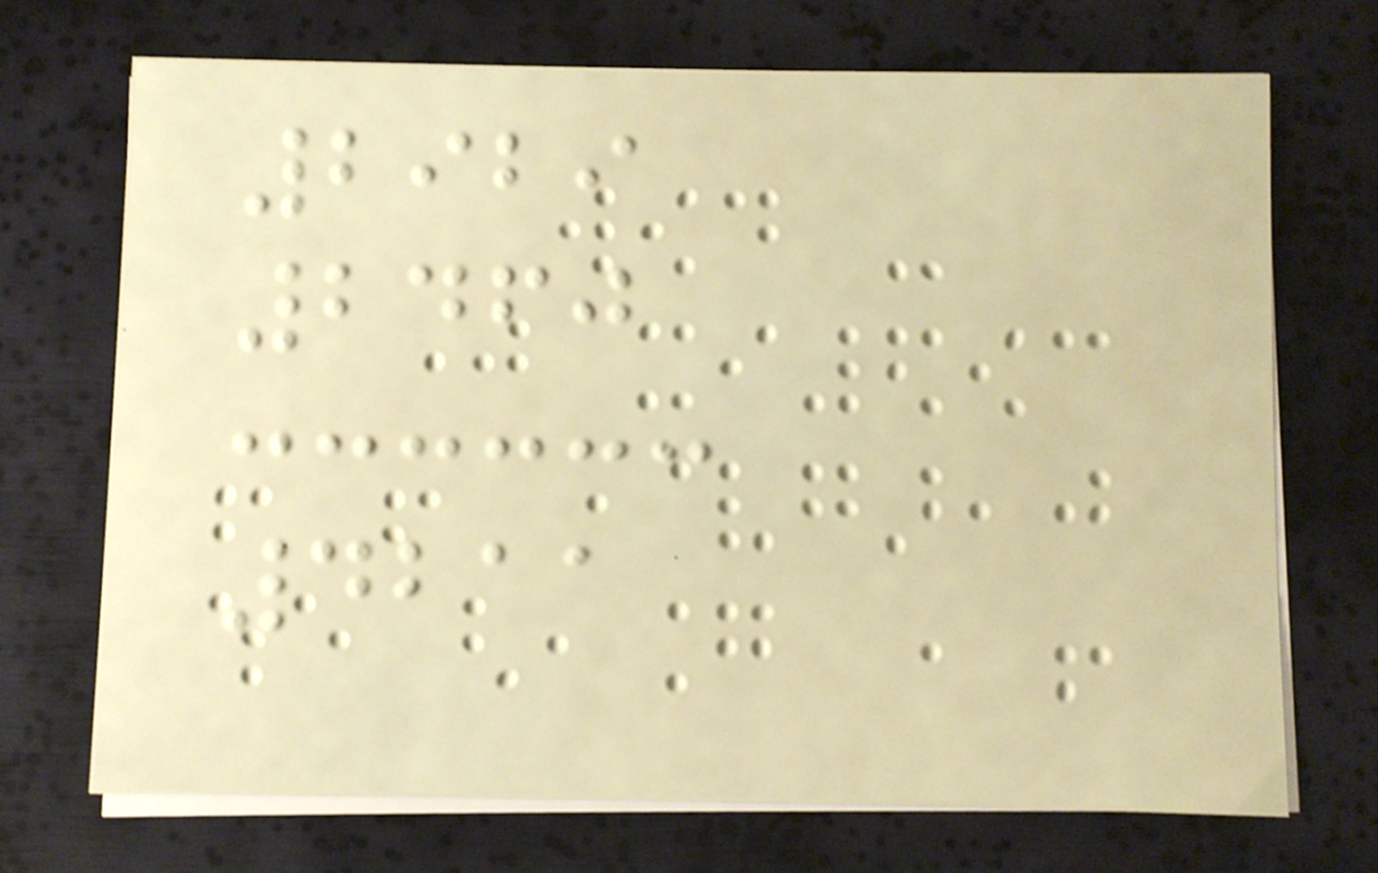2929
2460
4211
